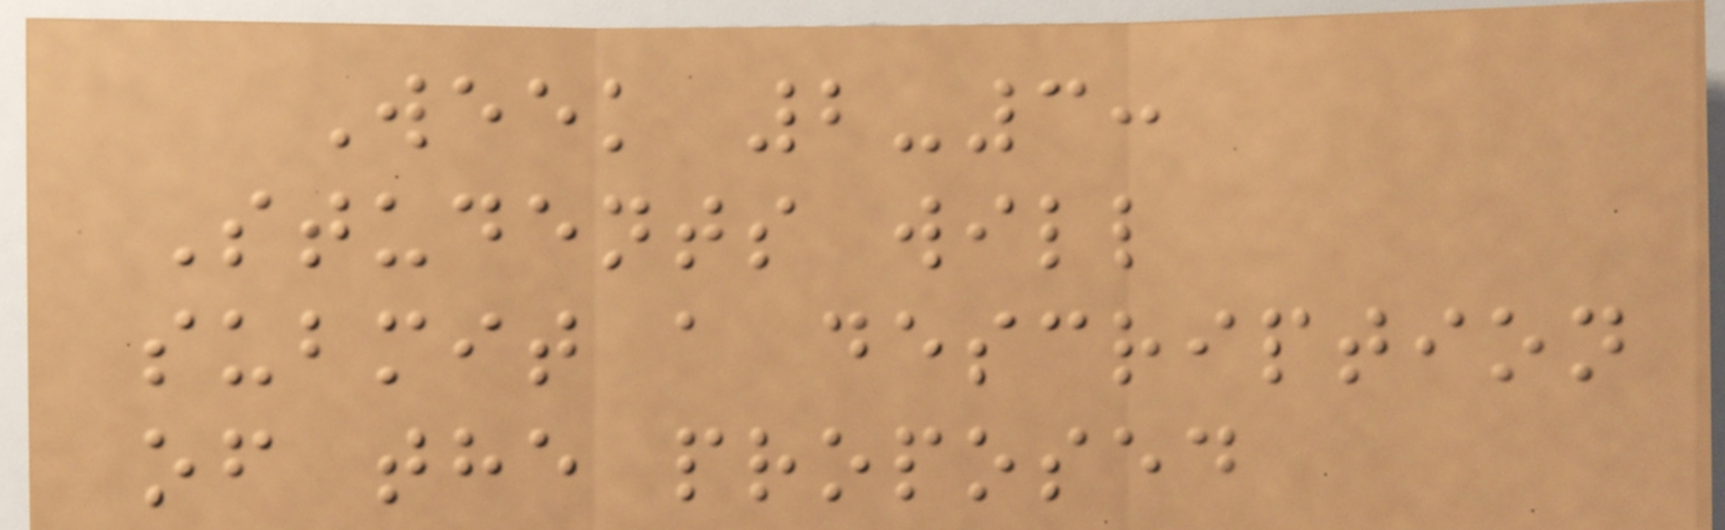Week 2-3:
Students will
submit a description
of the proposed
